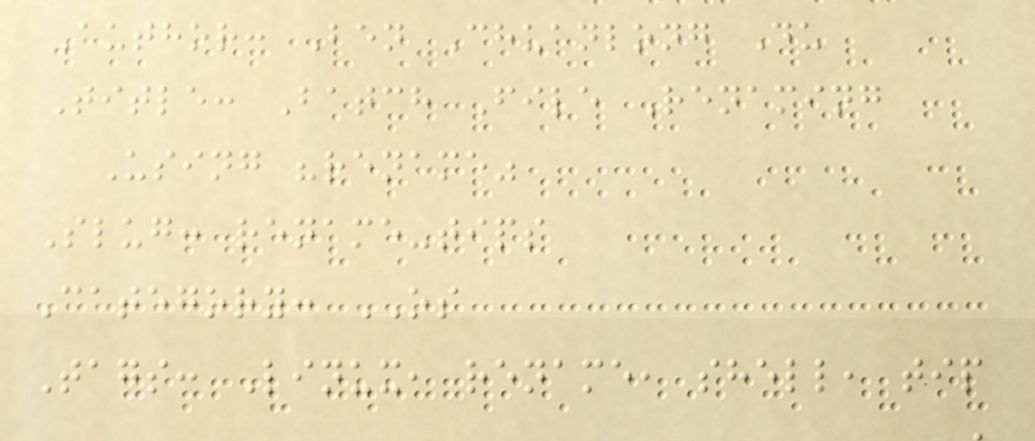Author: Ben Chuanlong Du
Title: Batch File Renaming
Using "rename"
Slug: rename-tips
Category: OS
Tags: Linux, rename, shell, tip
